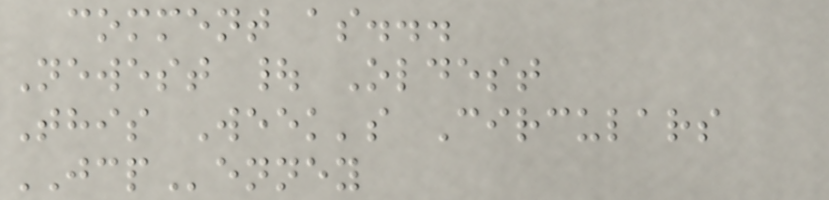comment as...
Newest | Oldest
This Week's Circulars
JCPenney
